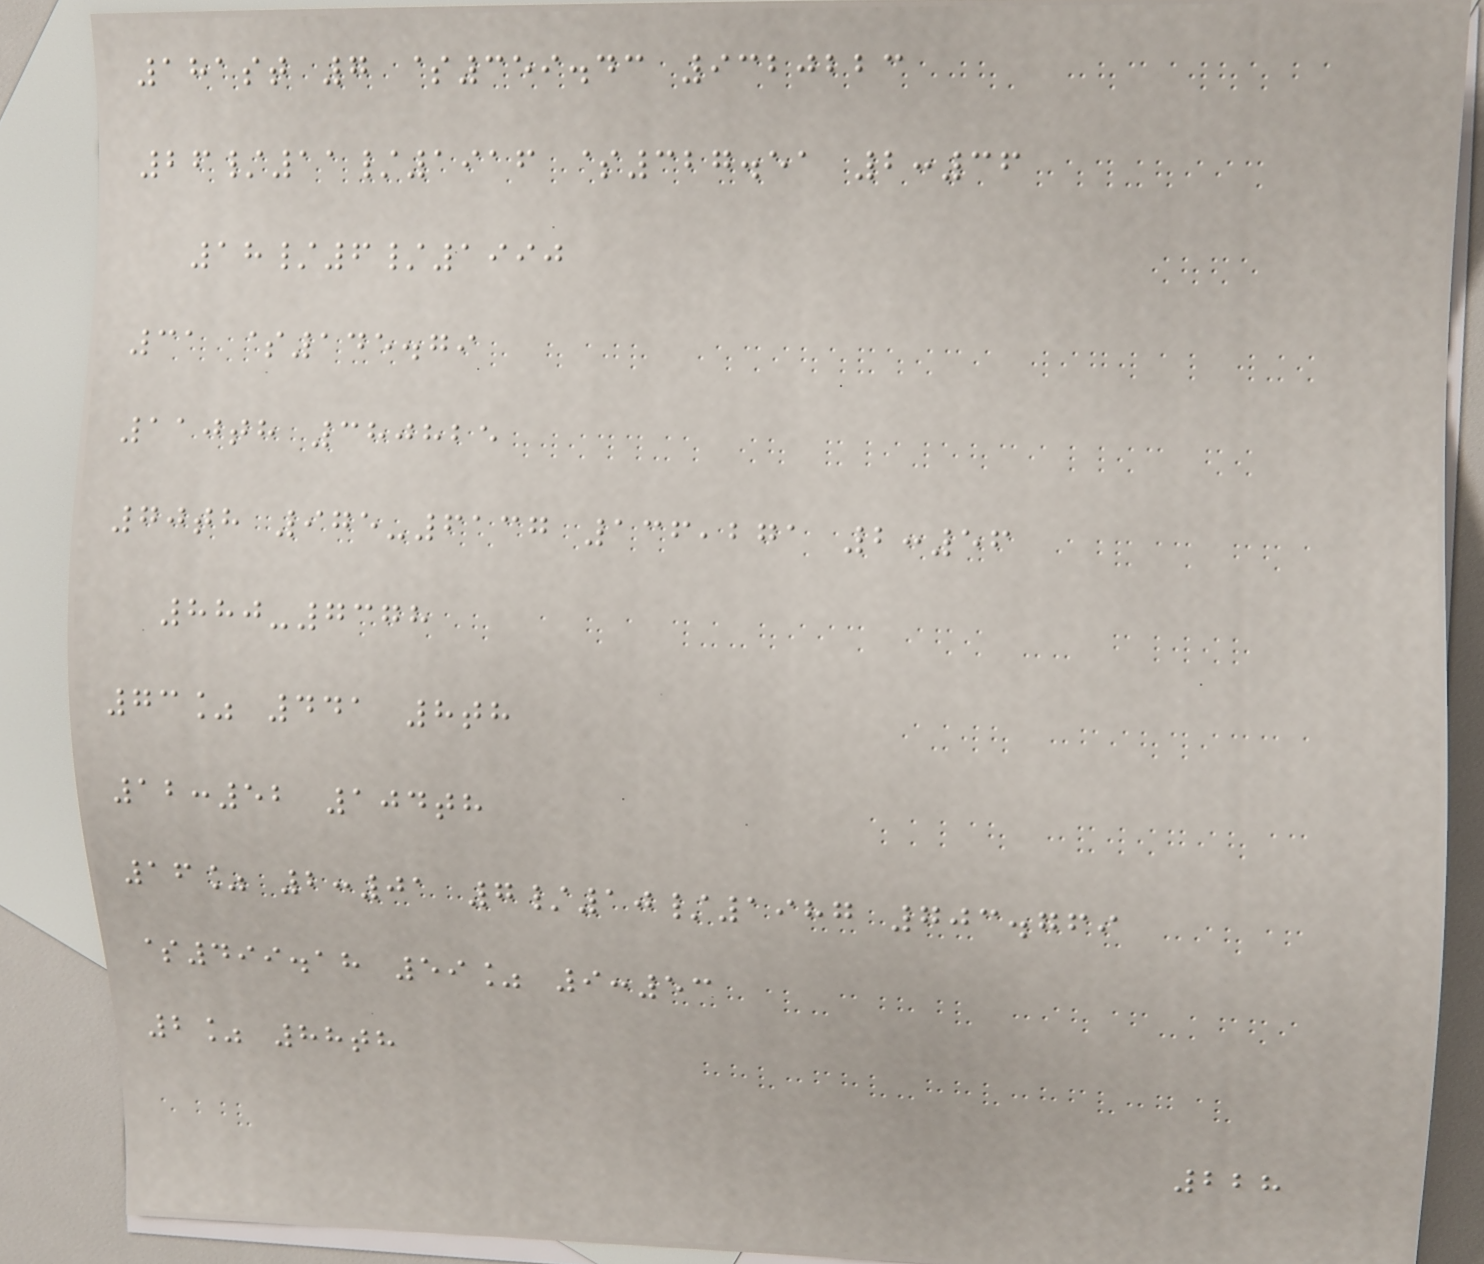181st 7 $359.43 9320223
26/11/1916 $327.51 2:36
18/6/1990
31 $145.79
110th 380825
70th 975-6137 136,271 2:56
880-7378
73% 441 8th
12:52 104th
16% 2:01 7/10/1987 703.769
$499.18 59% 9:53
2% 88th
228
